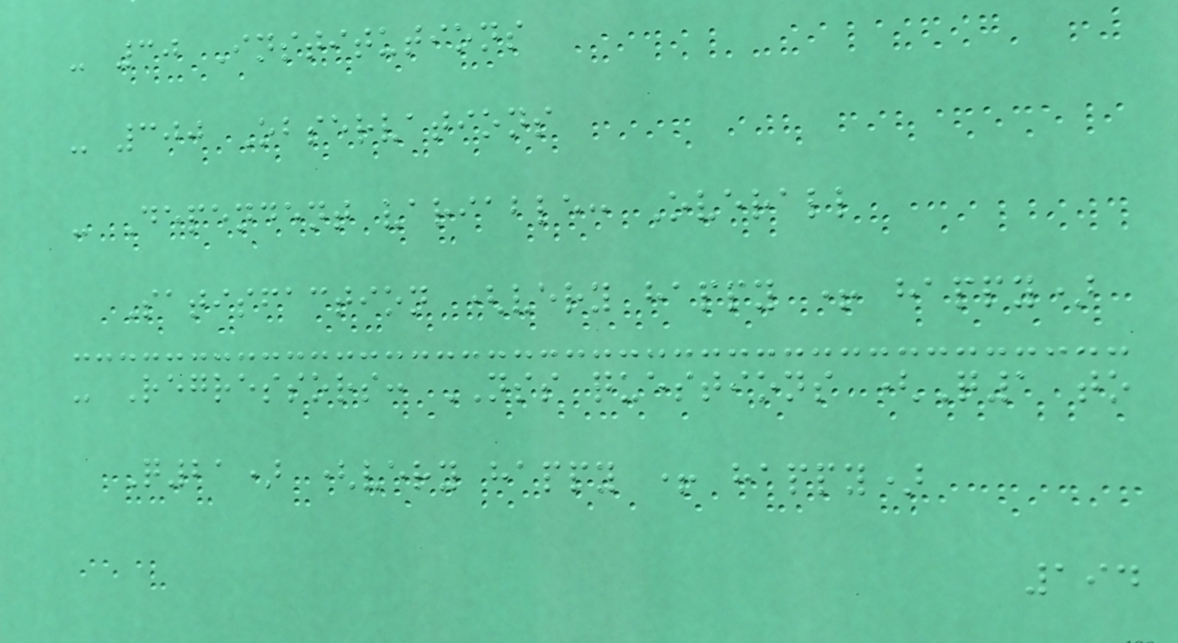- 30 Institutions
- 300 Observations
- Dependent variable: Overall
Satisfaction (very happy + happy)
- Regressors: NSS questions (Q1 to
Q21) (very happy + happy)
194
